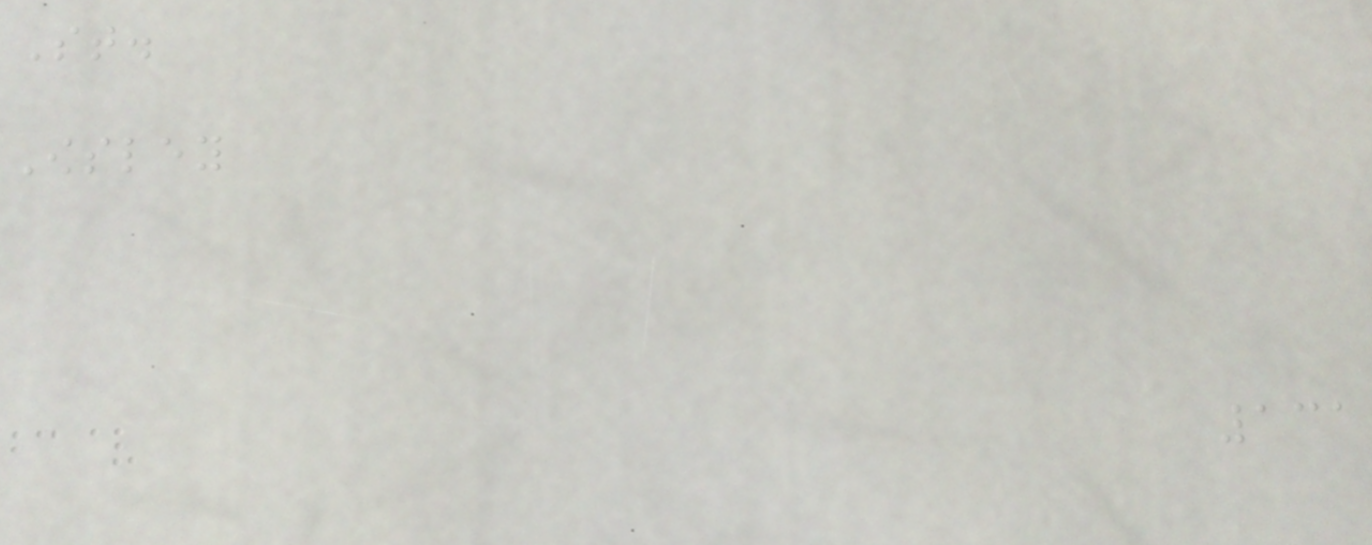St.
Owsley
131
